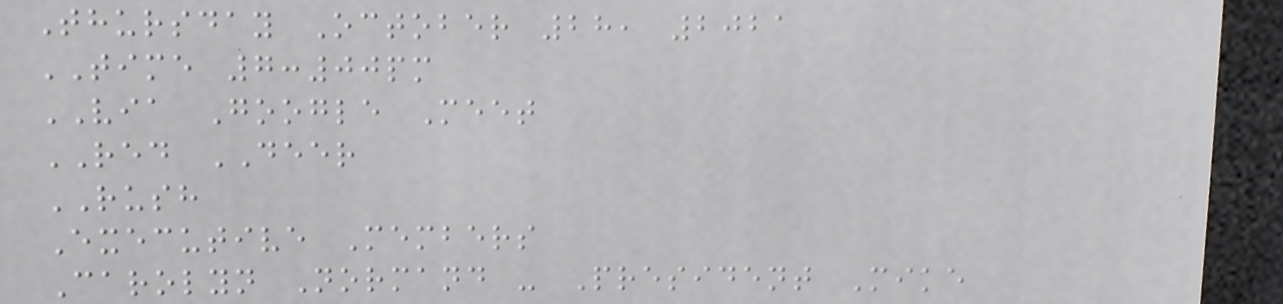Thursday October 28, 2021
TIME 7:00pm
VIA Google Meet
RED DEER
RUSH
Executive Members
Carolyn Normand - President Mike
